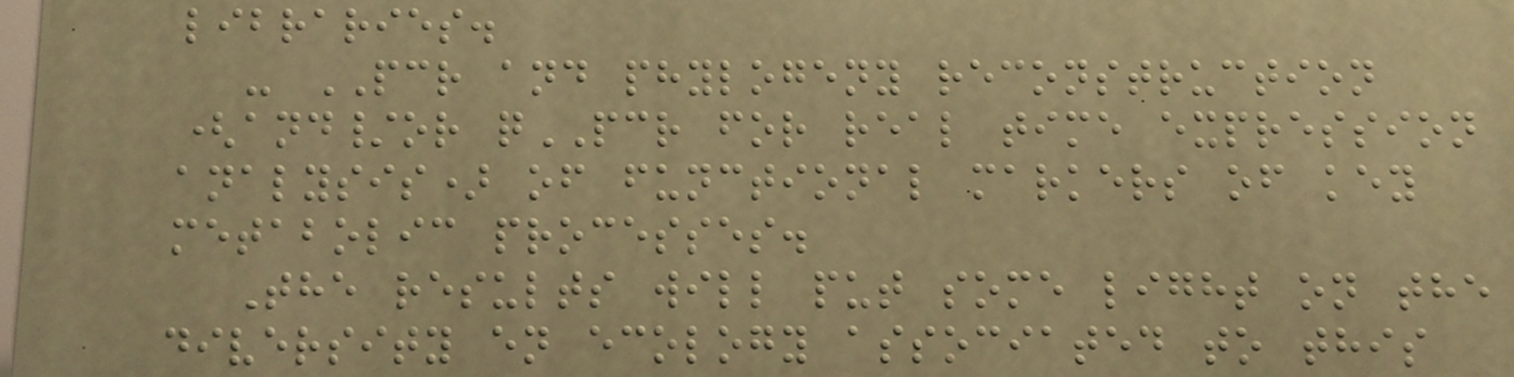libraries.
- PCR and phylogeny reconstruction
(and/or qPCR for real time expression
analysis) of functional markers of key
metabolic processes.
The results will put some light on the
diversity en ecology associated to this
